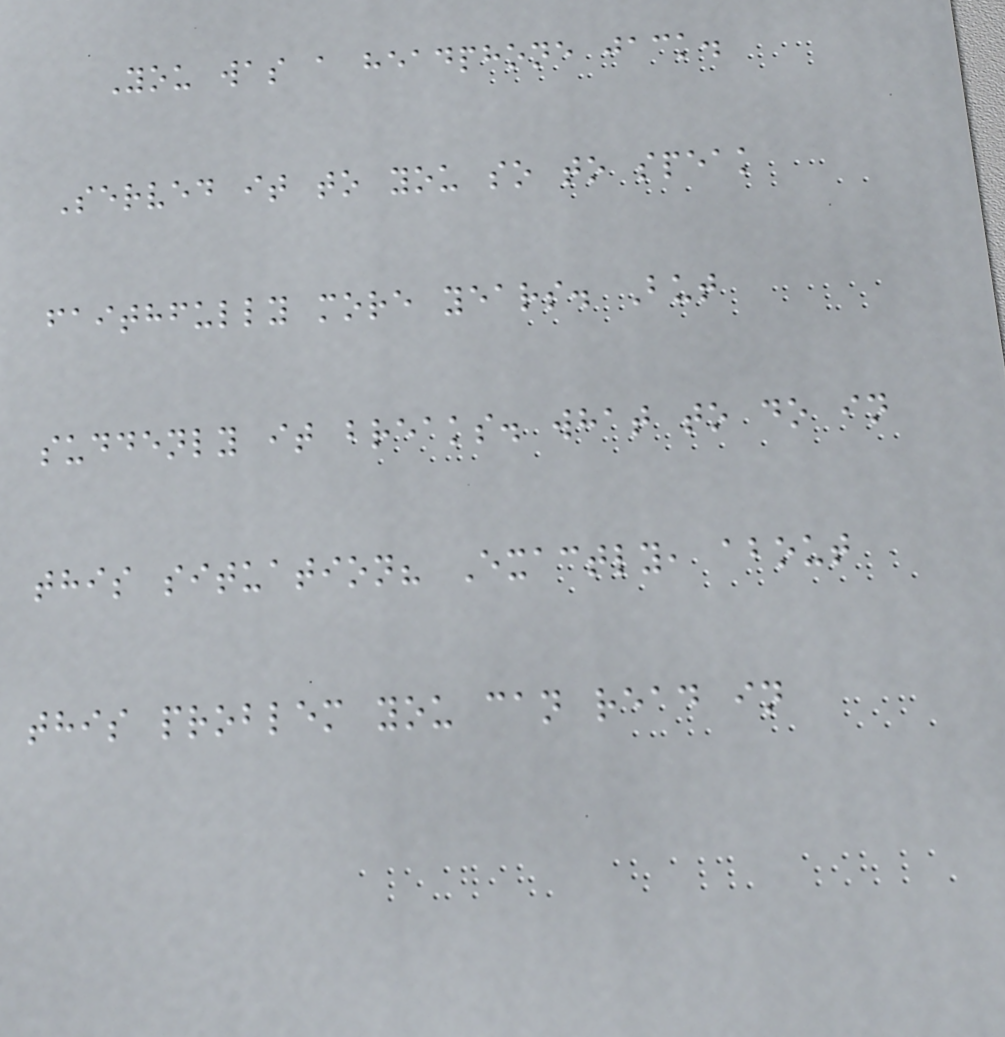You was a headphone jack.
Served it to you so to speak
faithfully more years. But
suddenly it breaks. what to do in
this situation? Exactly, about
this problem you can read in
